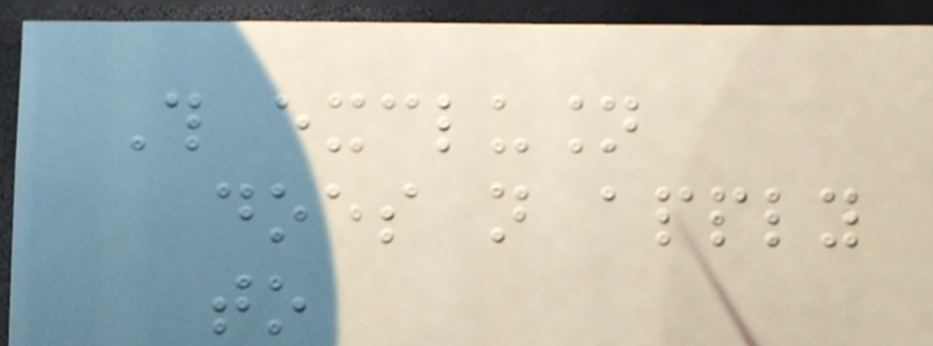This exclusion
does not apply
to
